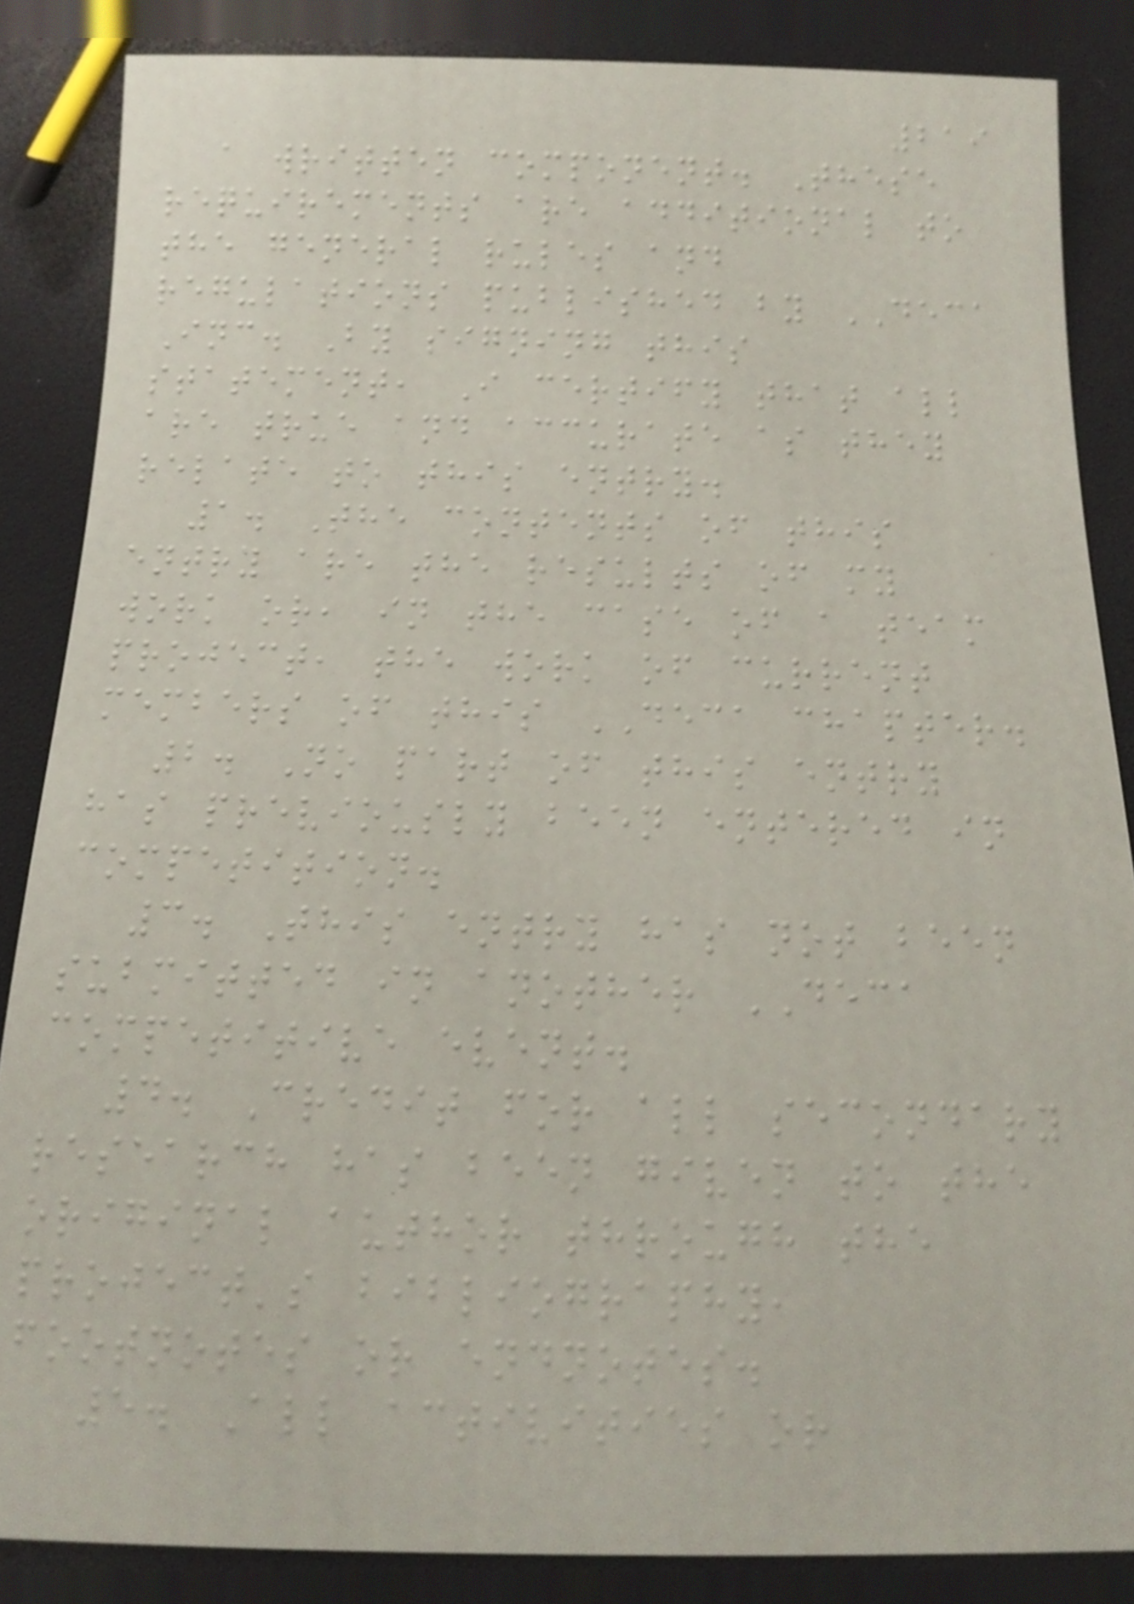219
a written component. These
requirements are additional to
the general rules and
regulations published by DECA
Inc. By signing this
statement, I certify that all
are true and accurate as they
relate to this entry.
1. The contents of this
entry are the results of my
work or, in the case of a team
project, the work of current
members of this DECA chapter.
2. No part of this entry
has previously been entered in
competition.
3. This entry has not been
submitted in another DECA
competitive event.
4. Credit for all secondary
research has been given to the
original author through the
project's bibliography,
footnotes or endnotes.
5. All activities or
